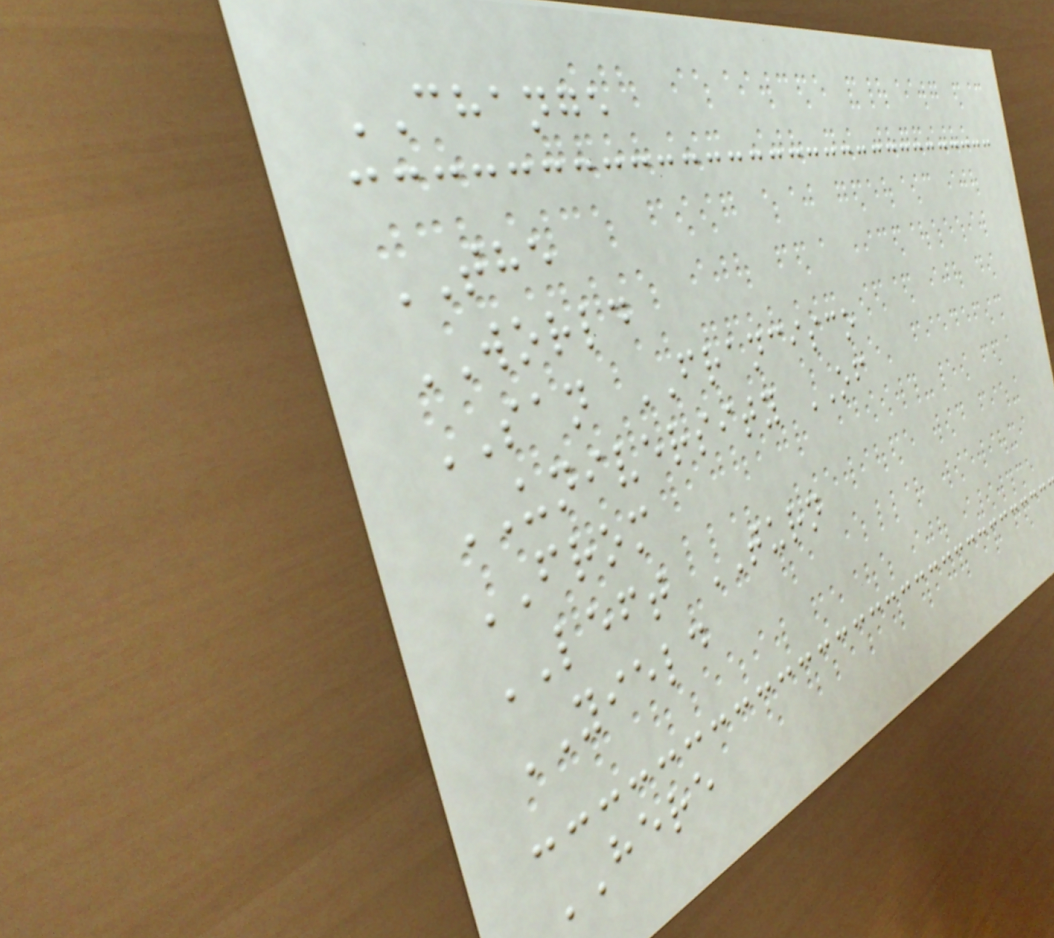CHANGE
THE
WORLD
SAN FRANCISCO
UNIVERSITY OF
FROM
LEFT TURN
YIELD
HERE
